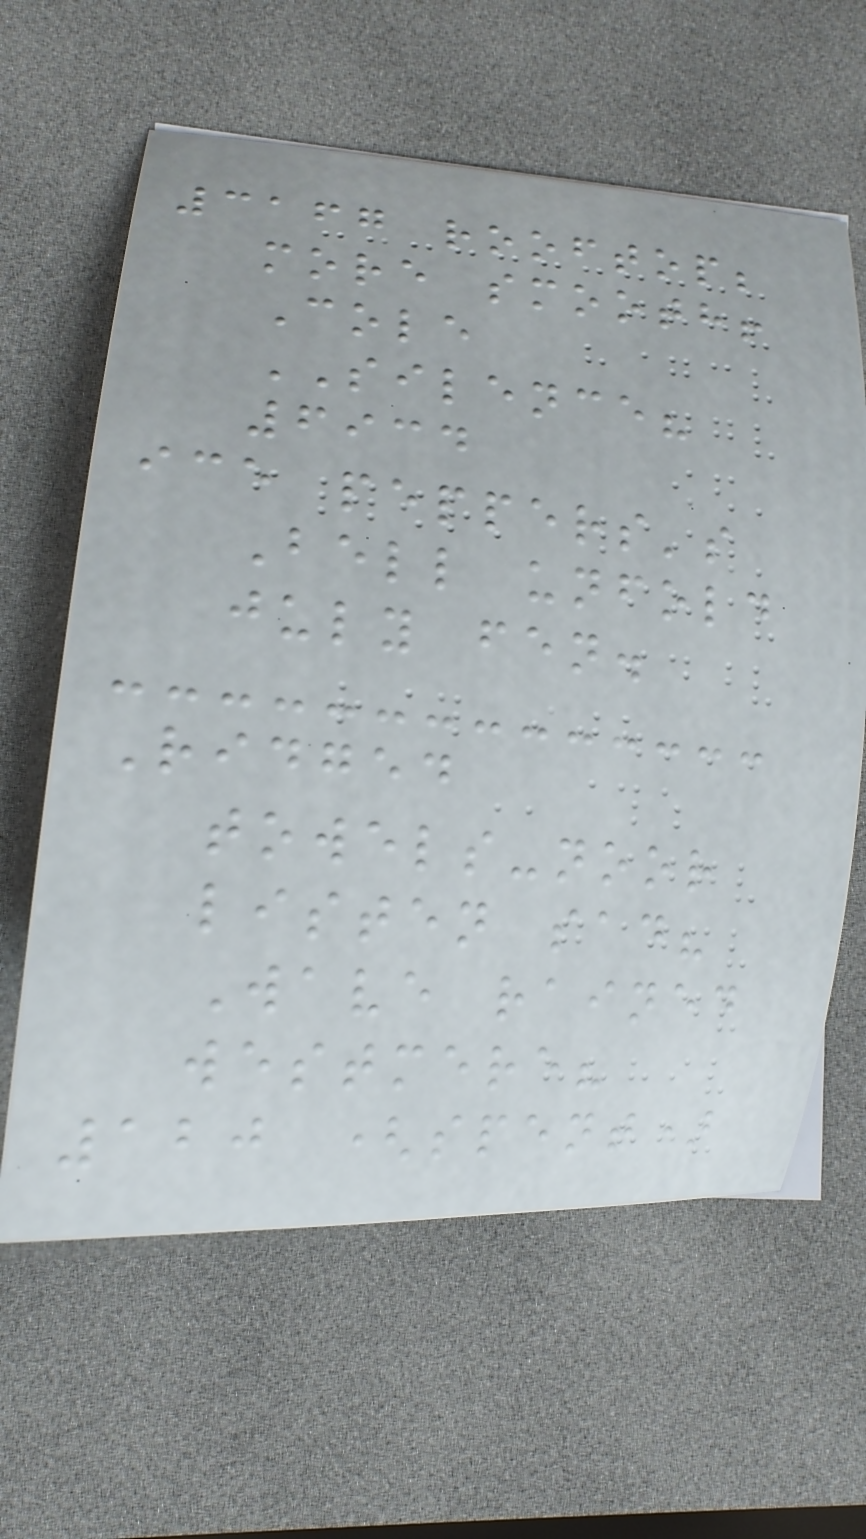3167 rooftop;
more smooth!
Cole
SILENCE?
6934
ice peppers's
Bell unfold
july fen.
Ridged
towels-noor
listen sad?
Wave rained
westmere?
120 (spent)
